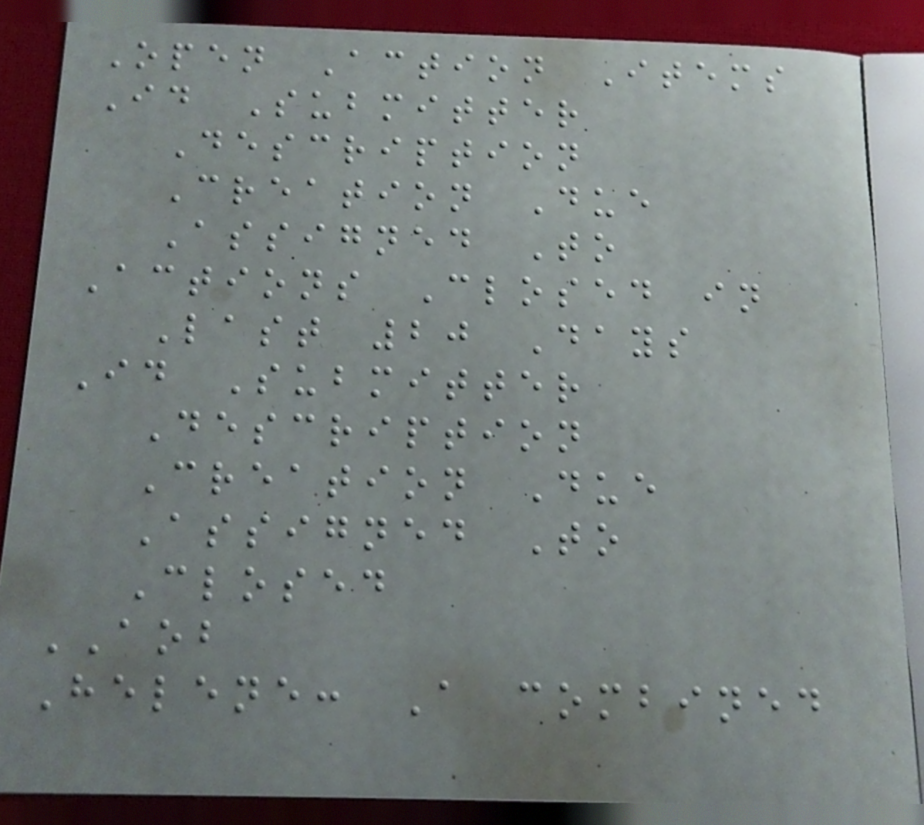Open Action Items
Id Submitter
Description
Creation Due
Assigned To
Actions Closed in
Last 20 Days
Id Submitter
Description
Creation Due
Assigned To
Closed
AOB
Helene: A combined
